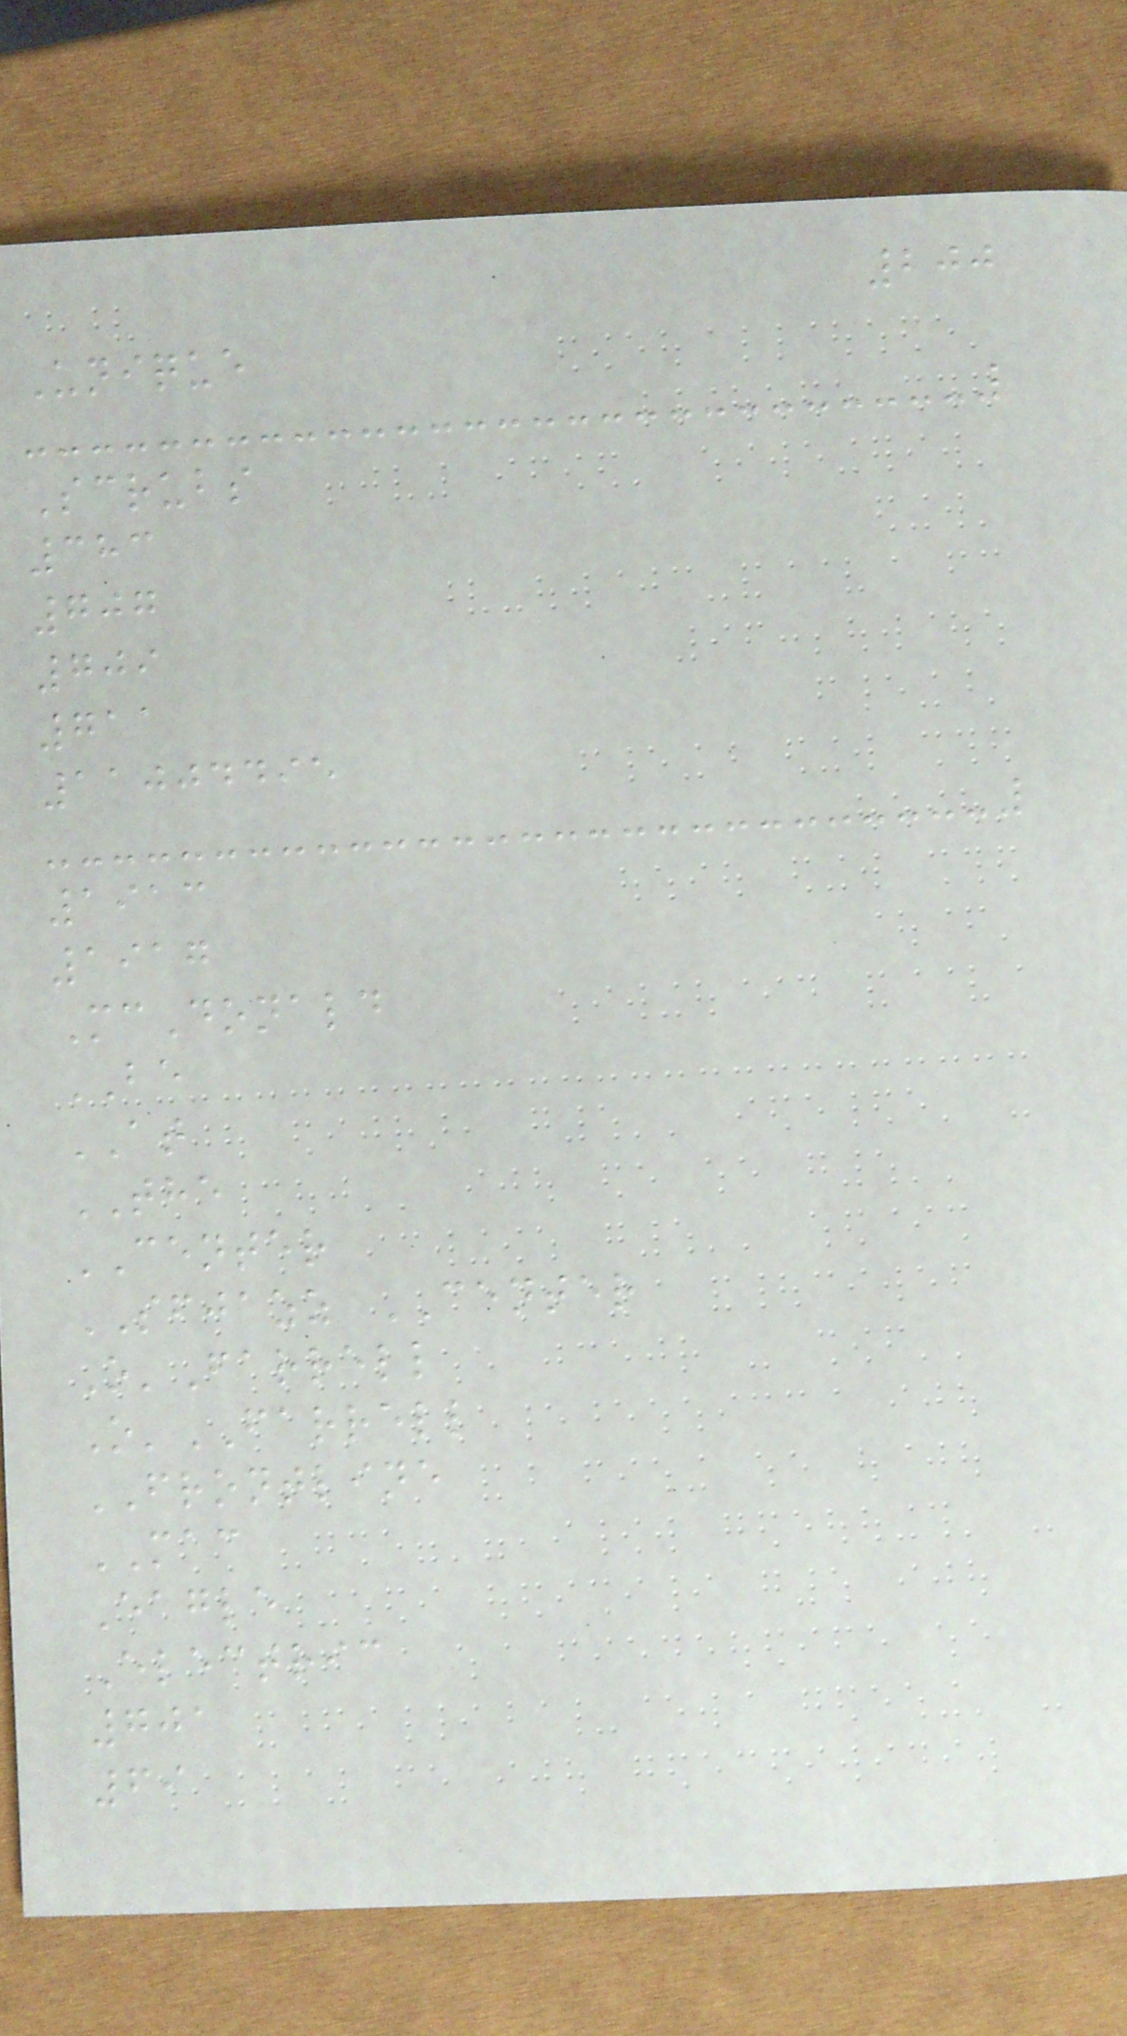200
Unique
Scrubs
383
707
709
711
11004495
1913
1917
McDonald
BE
AT
THE
CENTER
SFJAZZ CENTER
O'Farrell
O'FARRELL
FRONTLINE
MAC
Eagle
Electric
701
69
